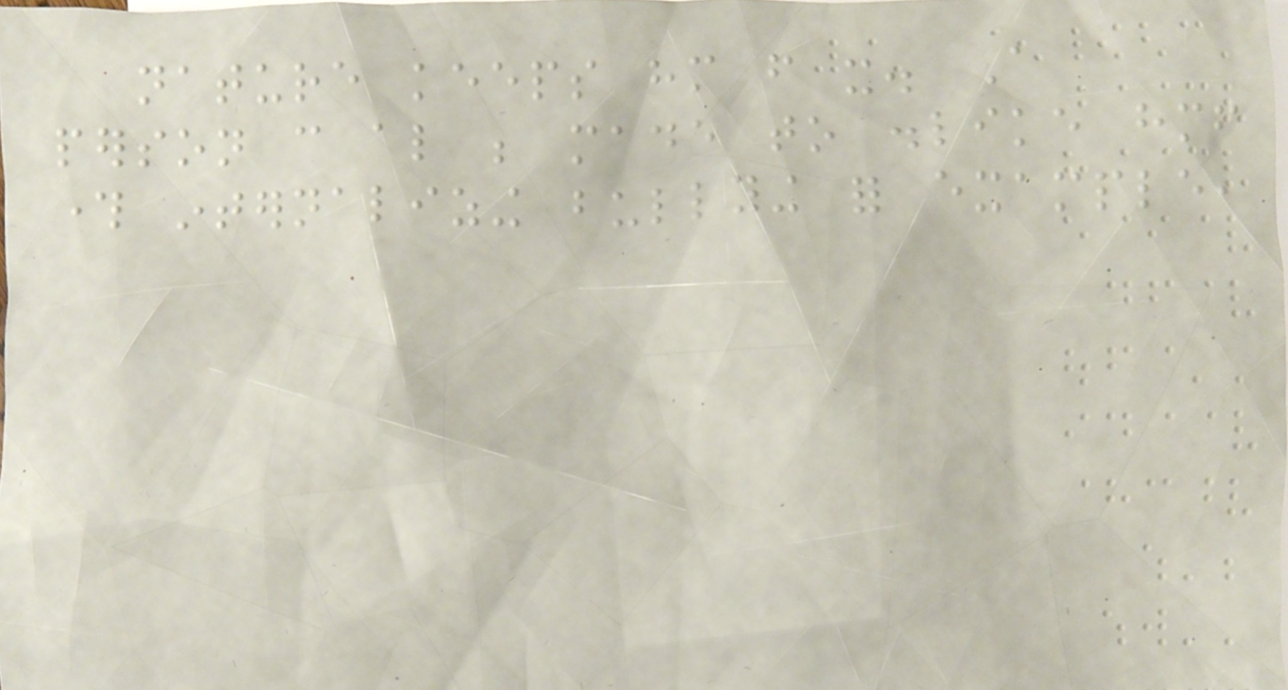nature keeps him from it. A
person can also be made to dislike himself
through internalizing bullying for example,
